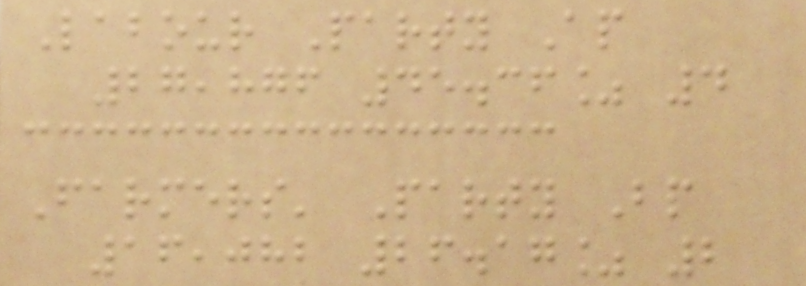Labour Party Ap
27,876 45.36% 4
Farmers' Party Bp
16,082 26.17% 2
